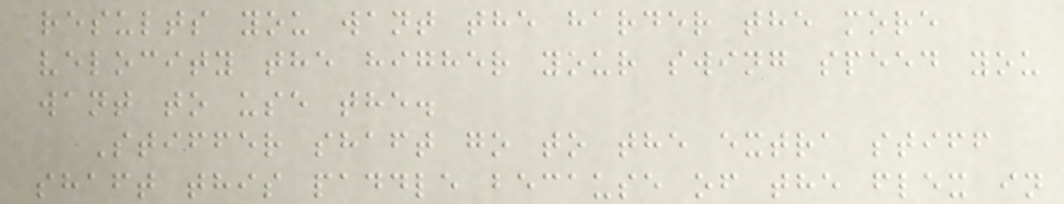results you want the harder the more
velocity the higher your swing speed you
want to use the.
Stiffer shaft go to the extra stiff
shaft this paddle because of the flex in
